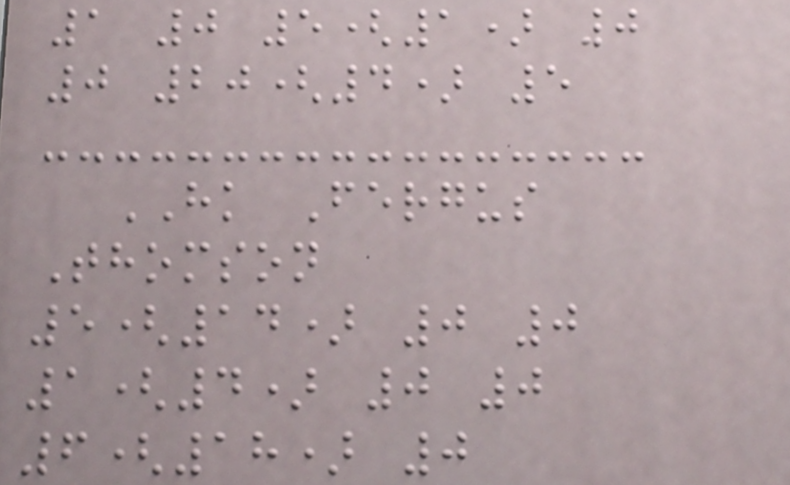1 0 5(1) 0
0 20(4) 5
HK Fergus
Thomson
5(14) 0 0
1(4) 0 0
6(18) 0
